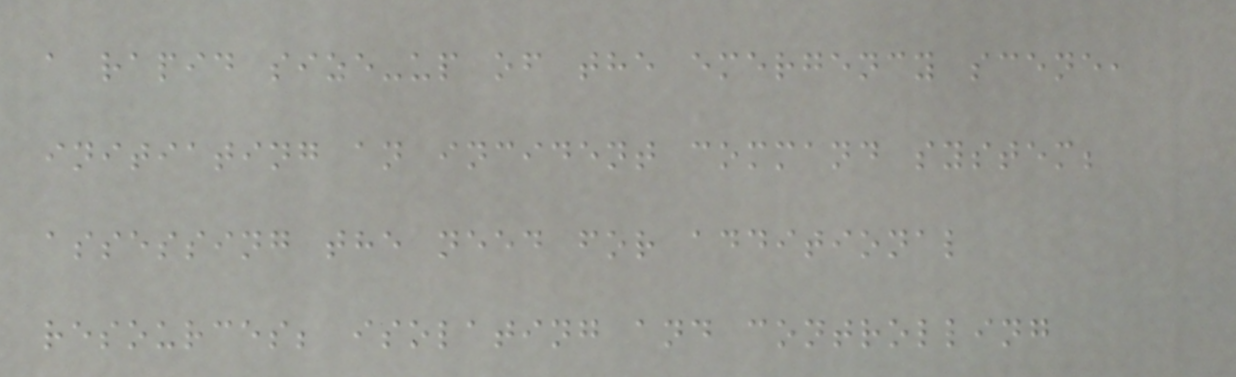a rapid size-up of the emergency scene,
initiating an incident command system;
assessing the need for additional
resources; isolating and controlling
